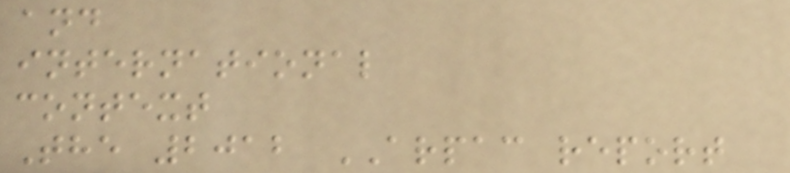and
international
context
The 2012 ARPAC report
